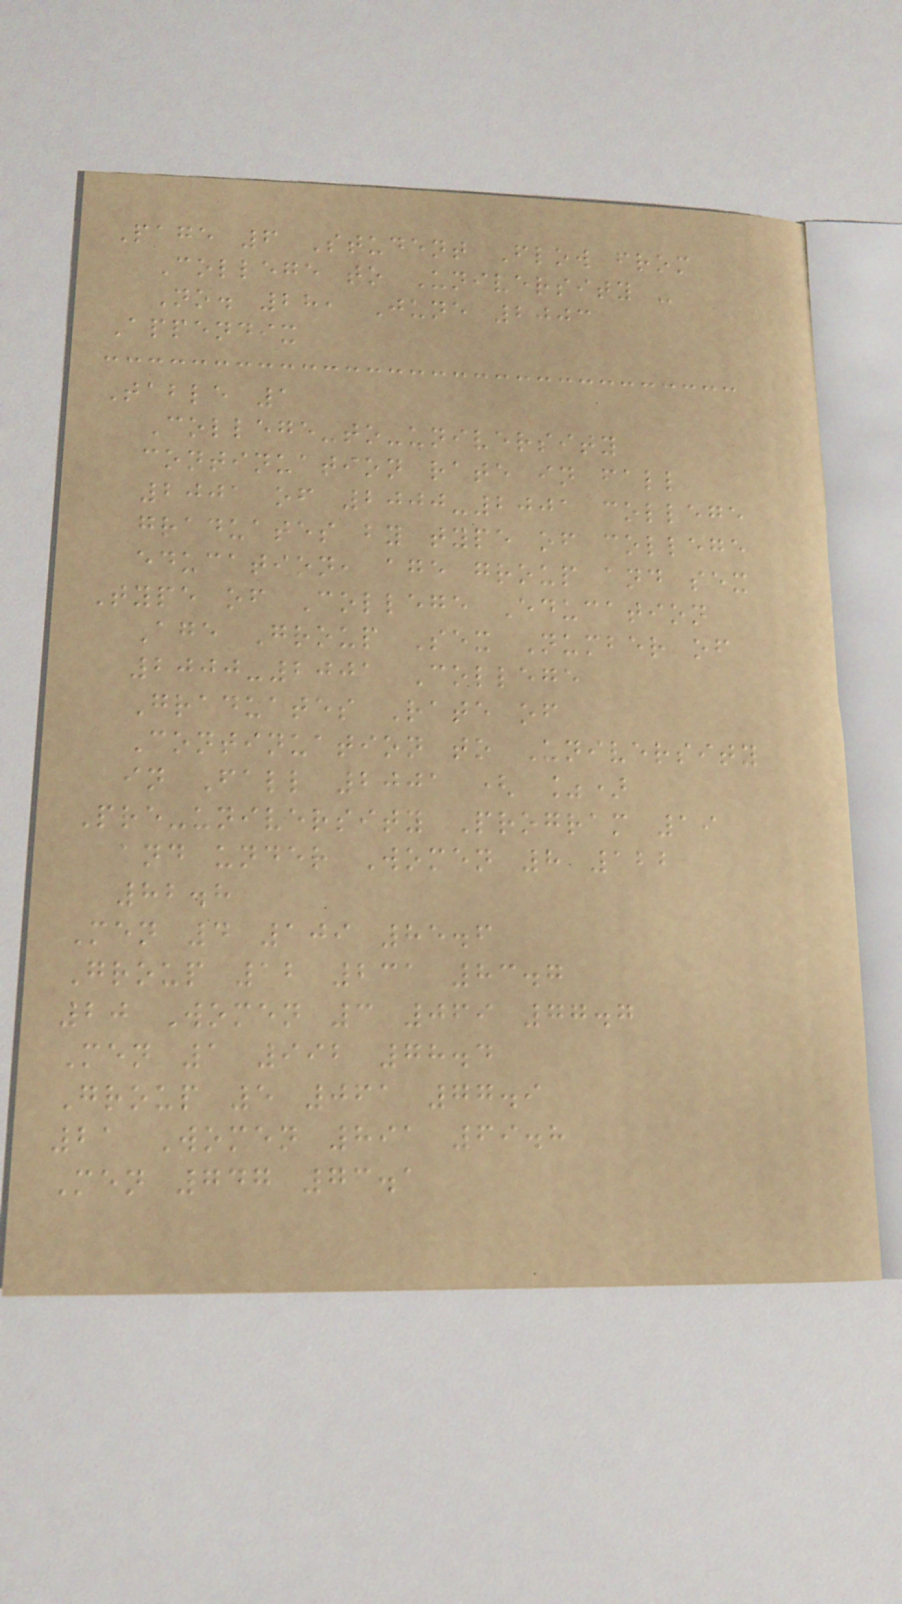Page 6 Student Flow from
College to University -
No. 28, June 2003
Appendix
Table 1
College-to-university
continuation rate in fall
2001 of 2000-2001 college
graduates by type of college
education, age group and sex
Type of College Education
Age Group Sex Number of
2000-2001 College
Graduates Rate of
Continuation to University
in Fall 2001 ( %)
Pre-university Program 19
and under Women 8 122
82.8
Men 4 109 85.6
Group 12 231 83.7
20 Women 3 069 77.7
Men 1 992 78.4
Group 5 061 77.9
21 Women 891 69.8
Men 747 73.1
